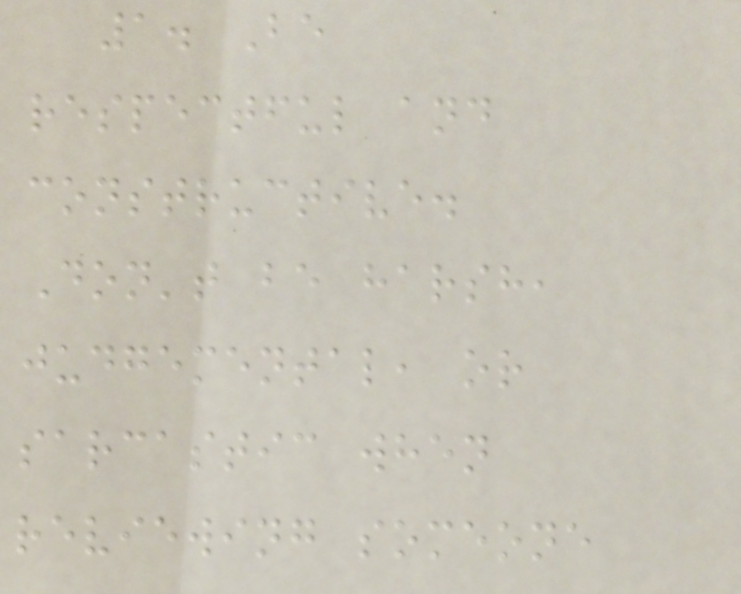1. Be
respectful and
constructive.
Don't be harsh,
judgemental, or
sarcastic when
reviewing someone
